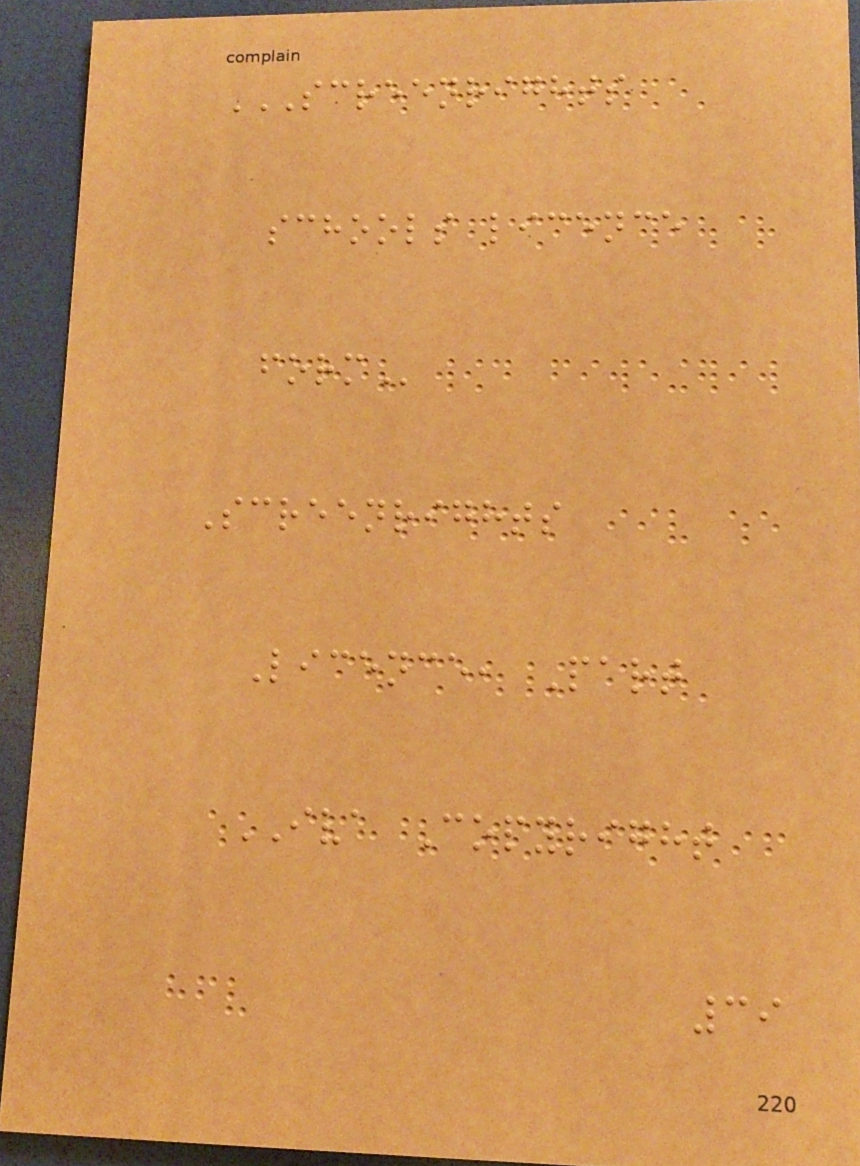SCREENRIGHTS
SCHOOLS LICENCE
FORM
Screenrights
Licence, Part
IVA Copyright
39
